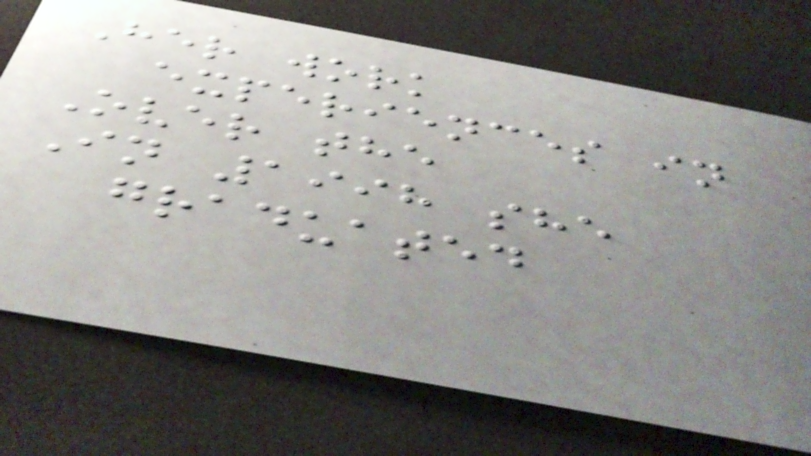Her work
experiences in
Over the
In 1998 she
graduated
